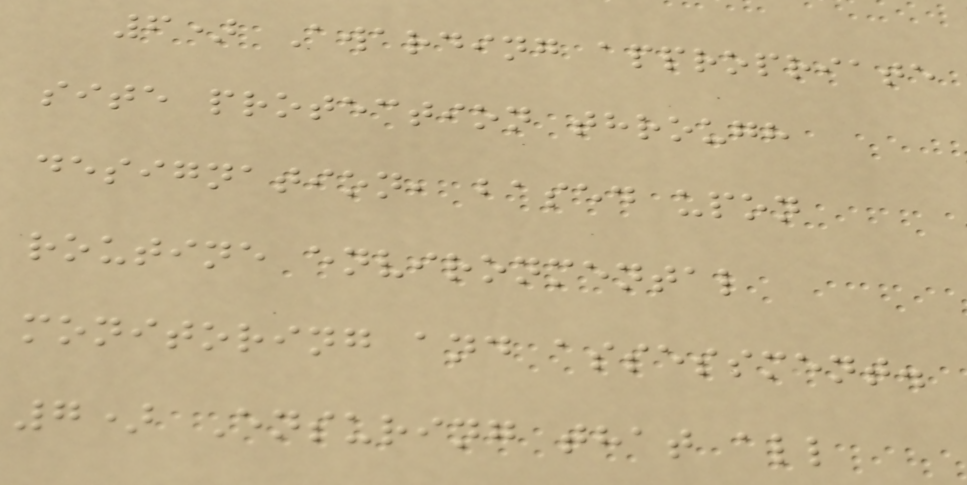6) Awarding appropriate
site protection through
designation, based upon
routine environmental
monitoring and assessment.
7) Ensuring that all
